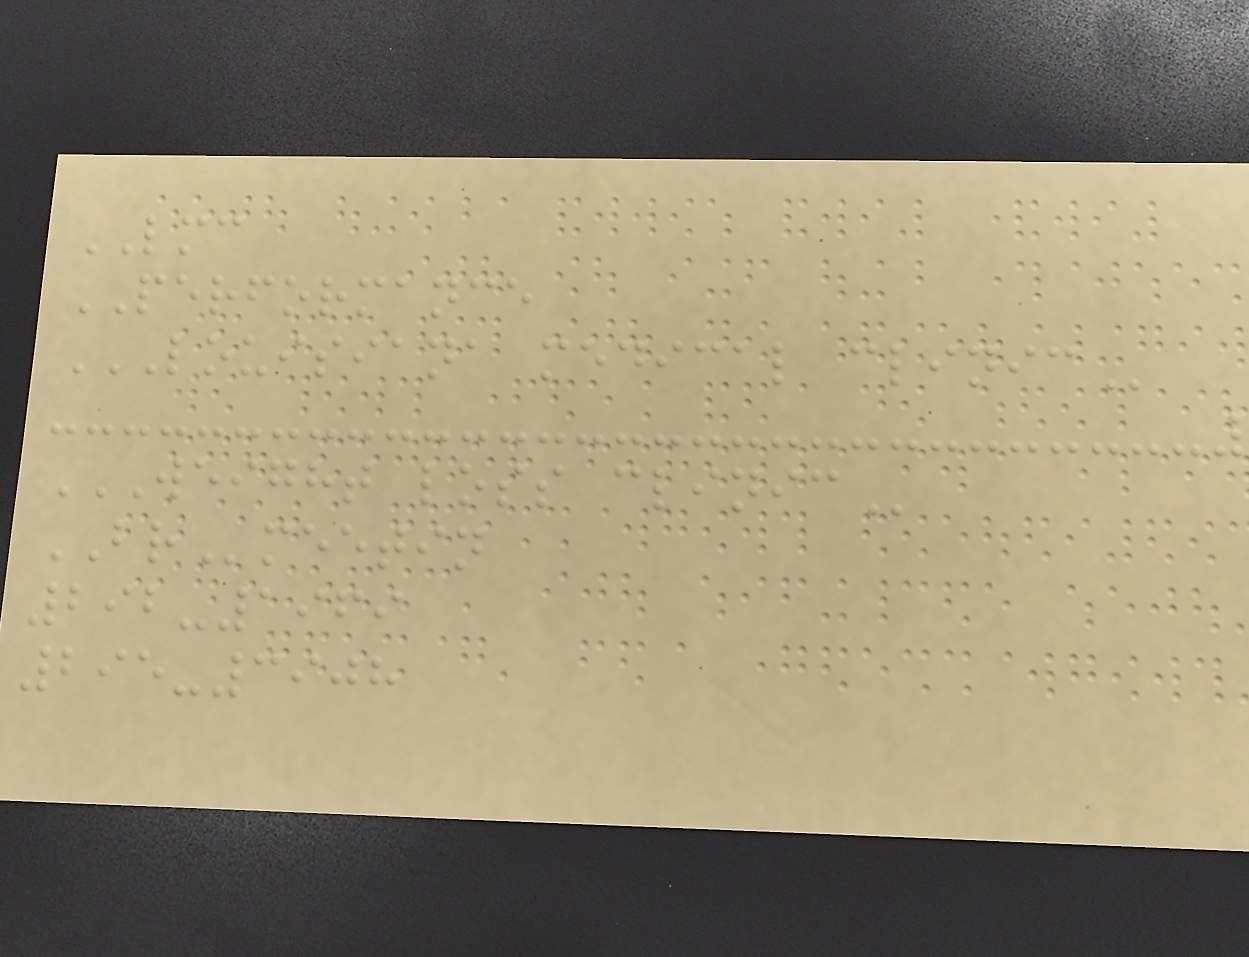LMC
PERFORMANCE
LOUISIANA MEDICAL CLINIC
WEIGHT LOSS CLINIC
BRmeetin
292-1969
295-3908
